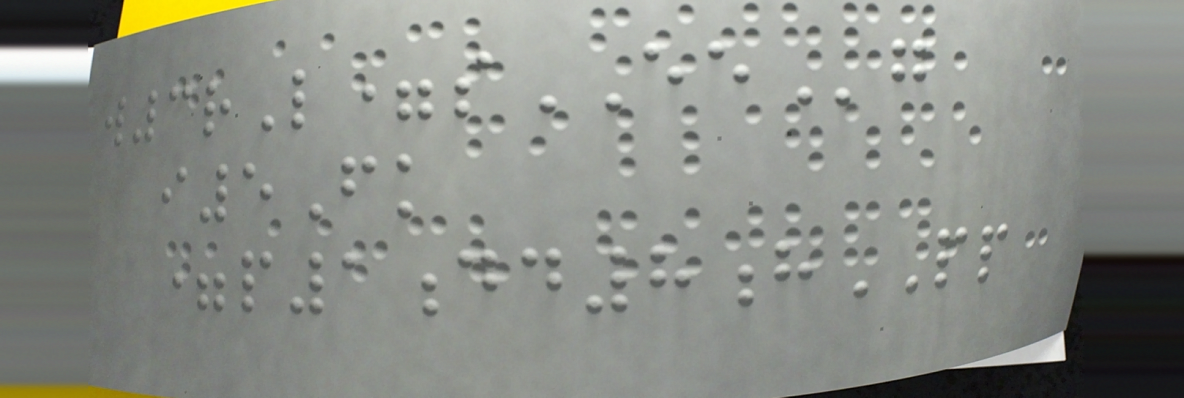w3rL=sEEg
i5Fk
=p1dd8hPP
